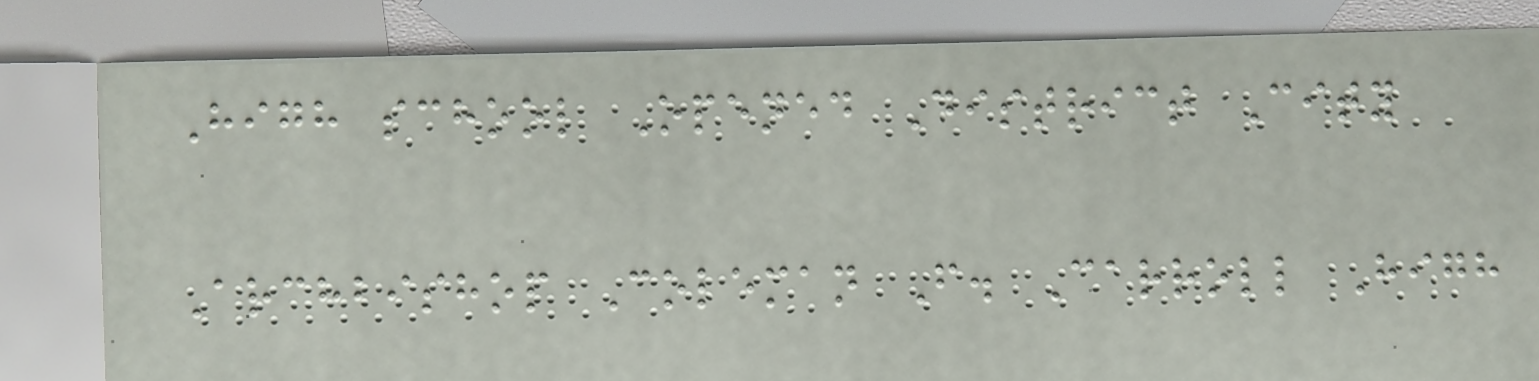High school Opened District City
Archbishop Coleman F. Carroll High
